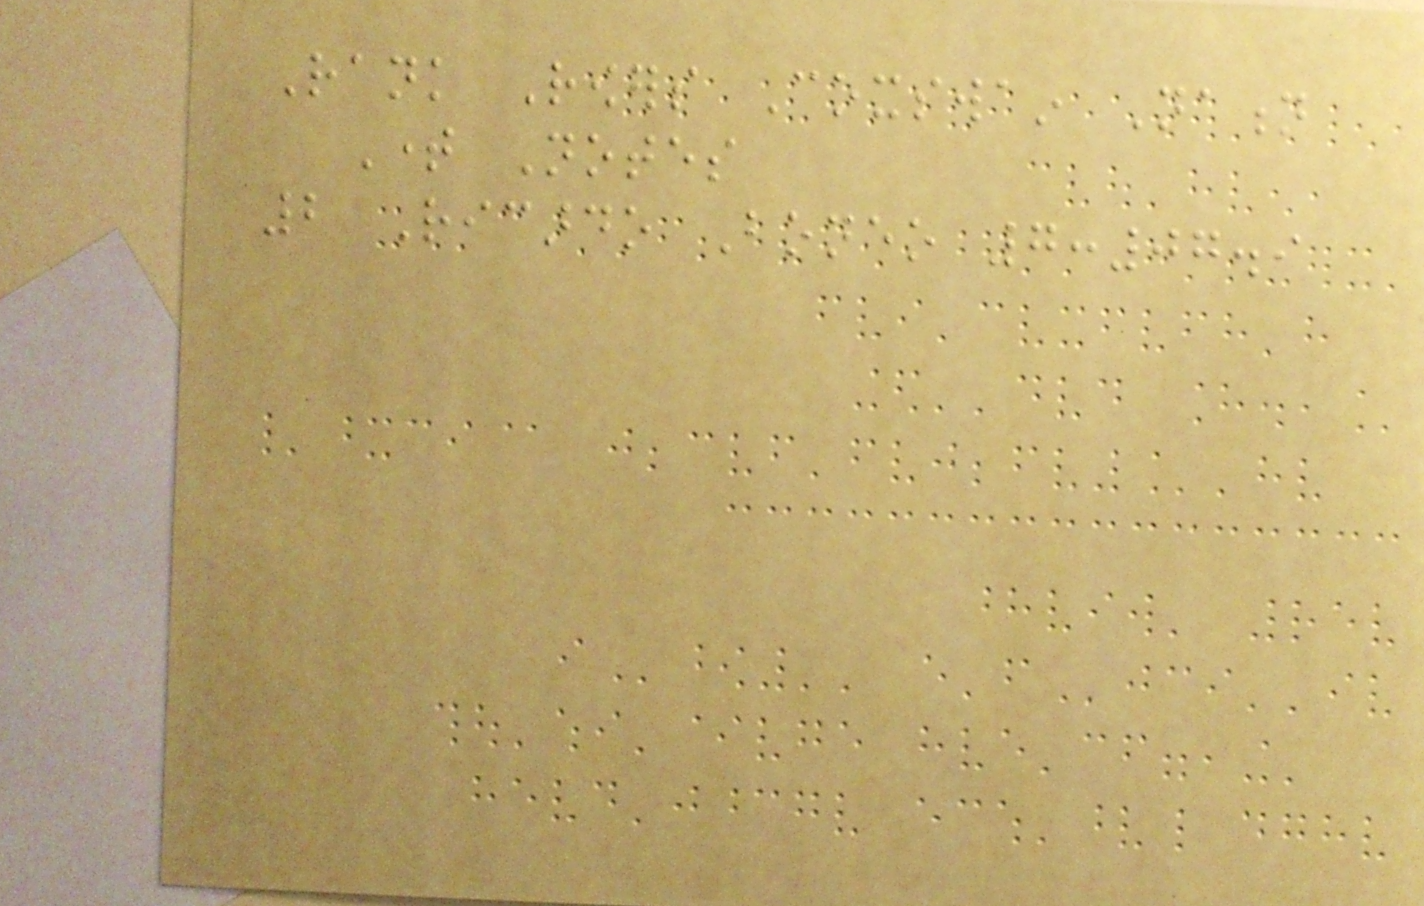Rank Rowers Coxswain Nation
Time Notes
2 Ricardo Boneo 7:07.9
